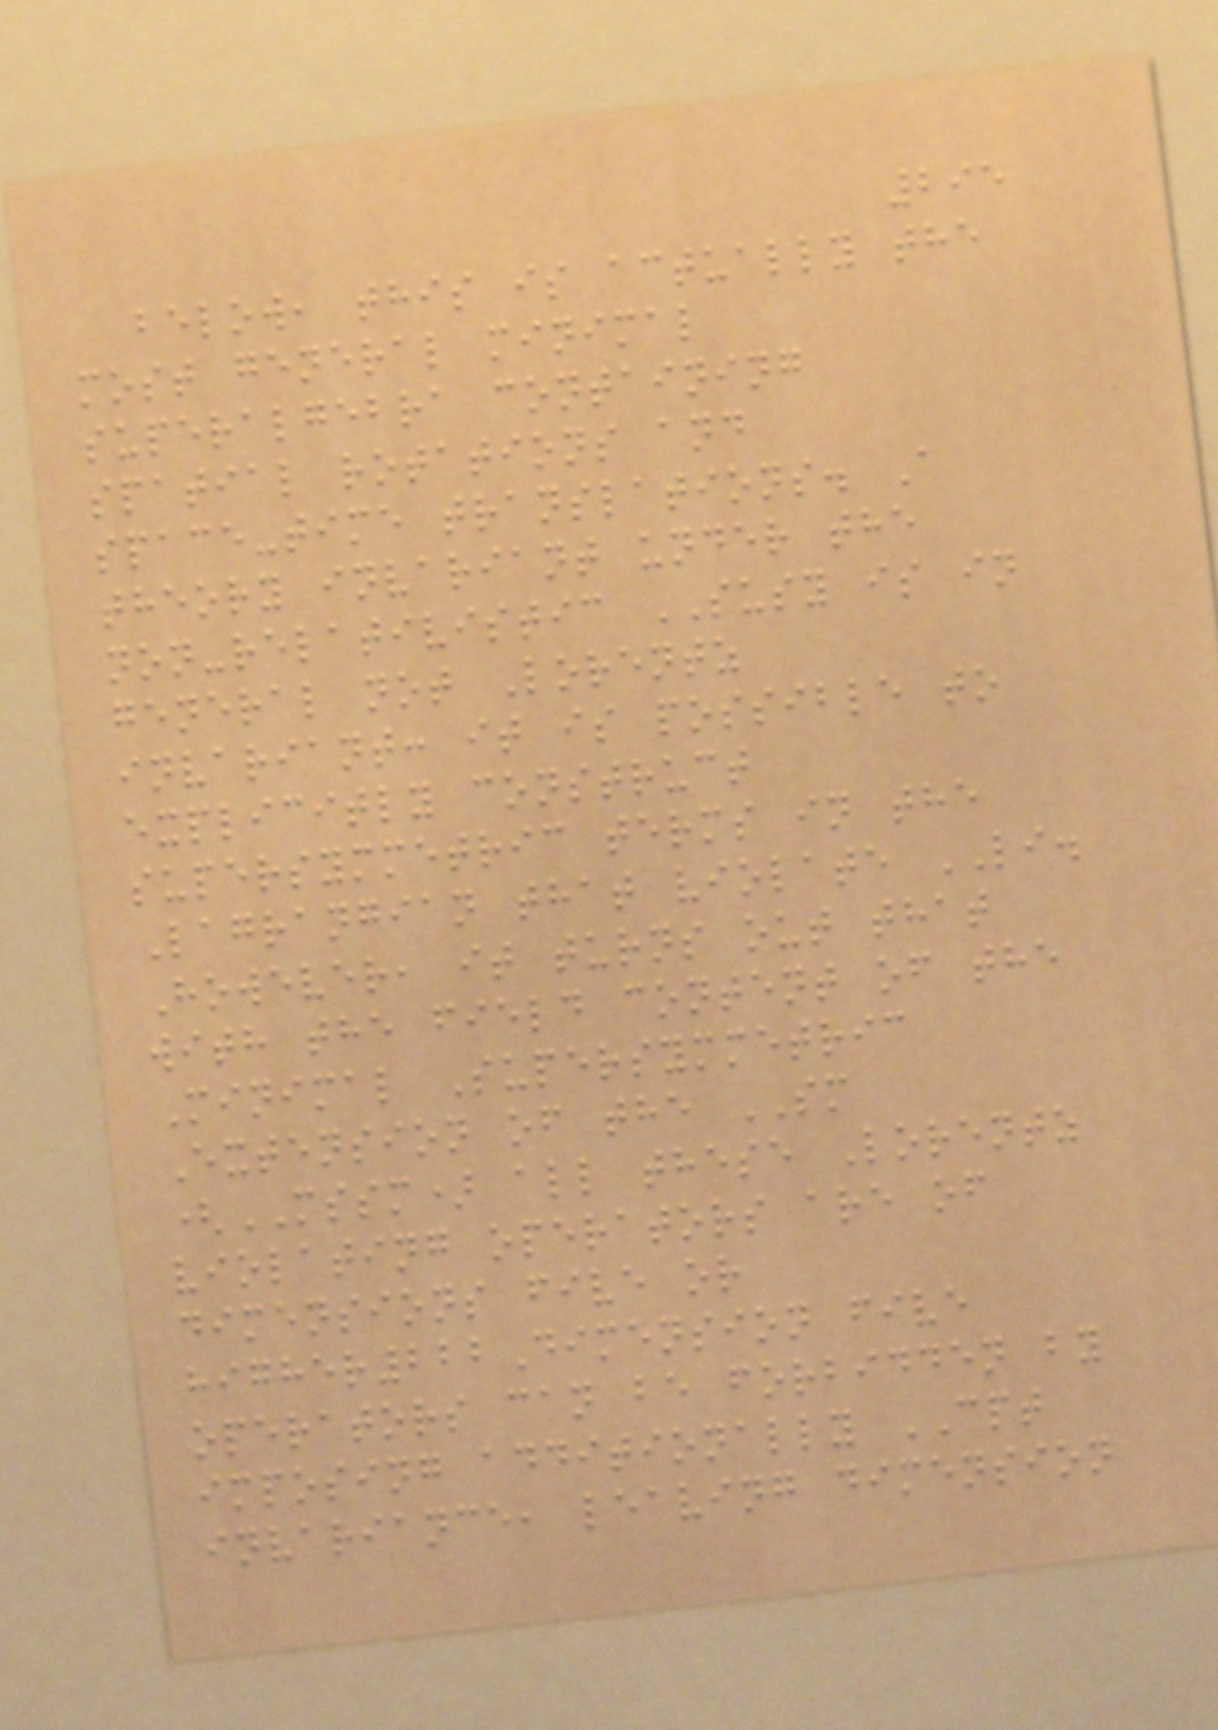295
below, this is actually the
most general minimal
superalgebra containing
spatial rotations and
space-time translations. A
theory invariant under the
non-relativistic SUSY is in
general not Lorentz
invariant: it is possible to
explicitly construct
supersymmetric terms in the
Lagrangian that violate LI.
However, it turns out that
with the field content of the
Minimal Supersymmetric
Extension of the SM
(MSSM) all these Lorentz
violating operators are of
dimensions five or
higher222Dimension five
operators can be forbidden by
imposing additionally CPT
invariance, leaving dimension
